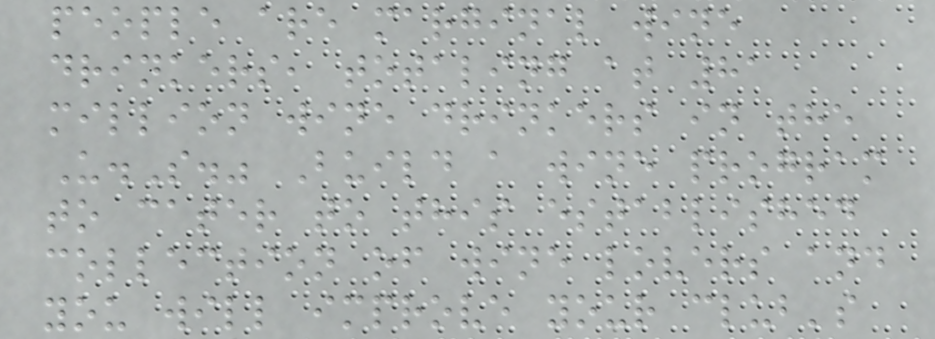people are marginal wine
drinkers, totaling at 81
million wine drinkers in the
U.S." Build a wine program
to cater to this established
collection of wine lovers and
you will improve your club's
